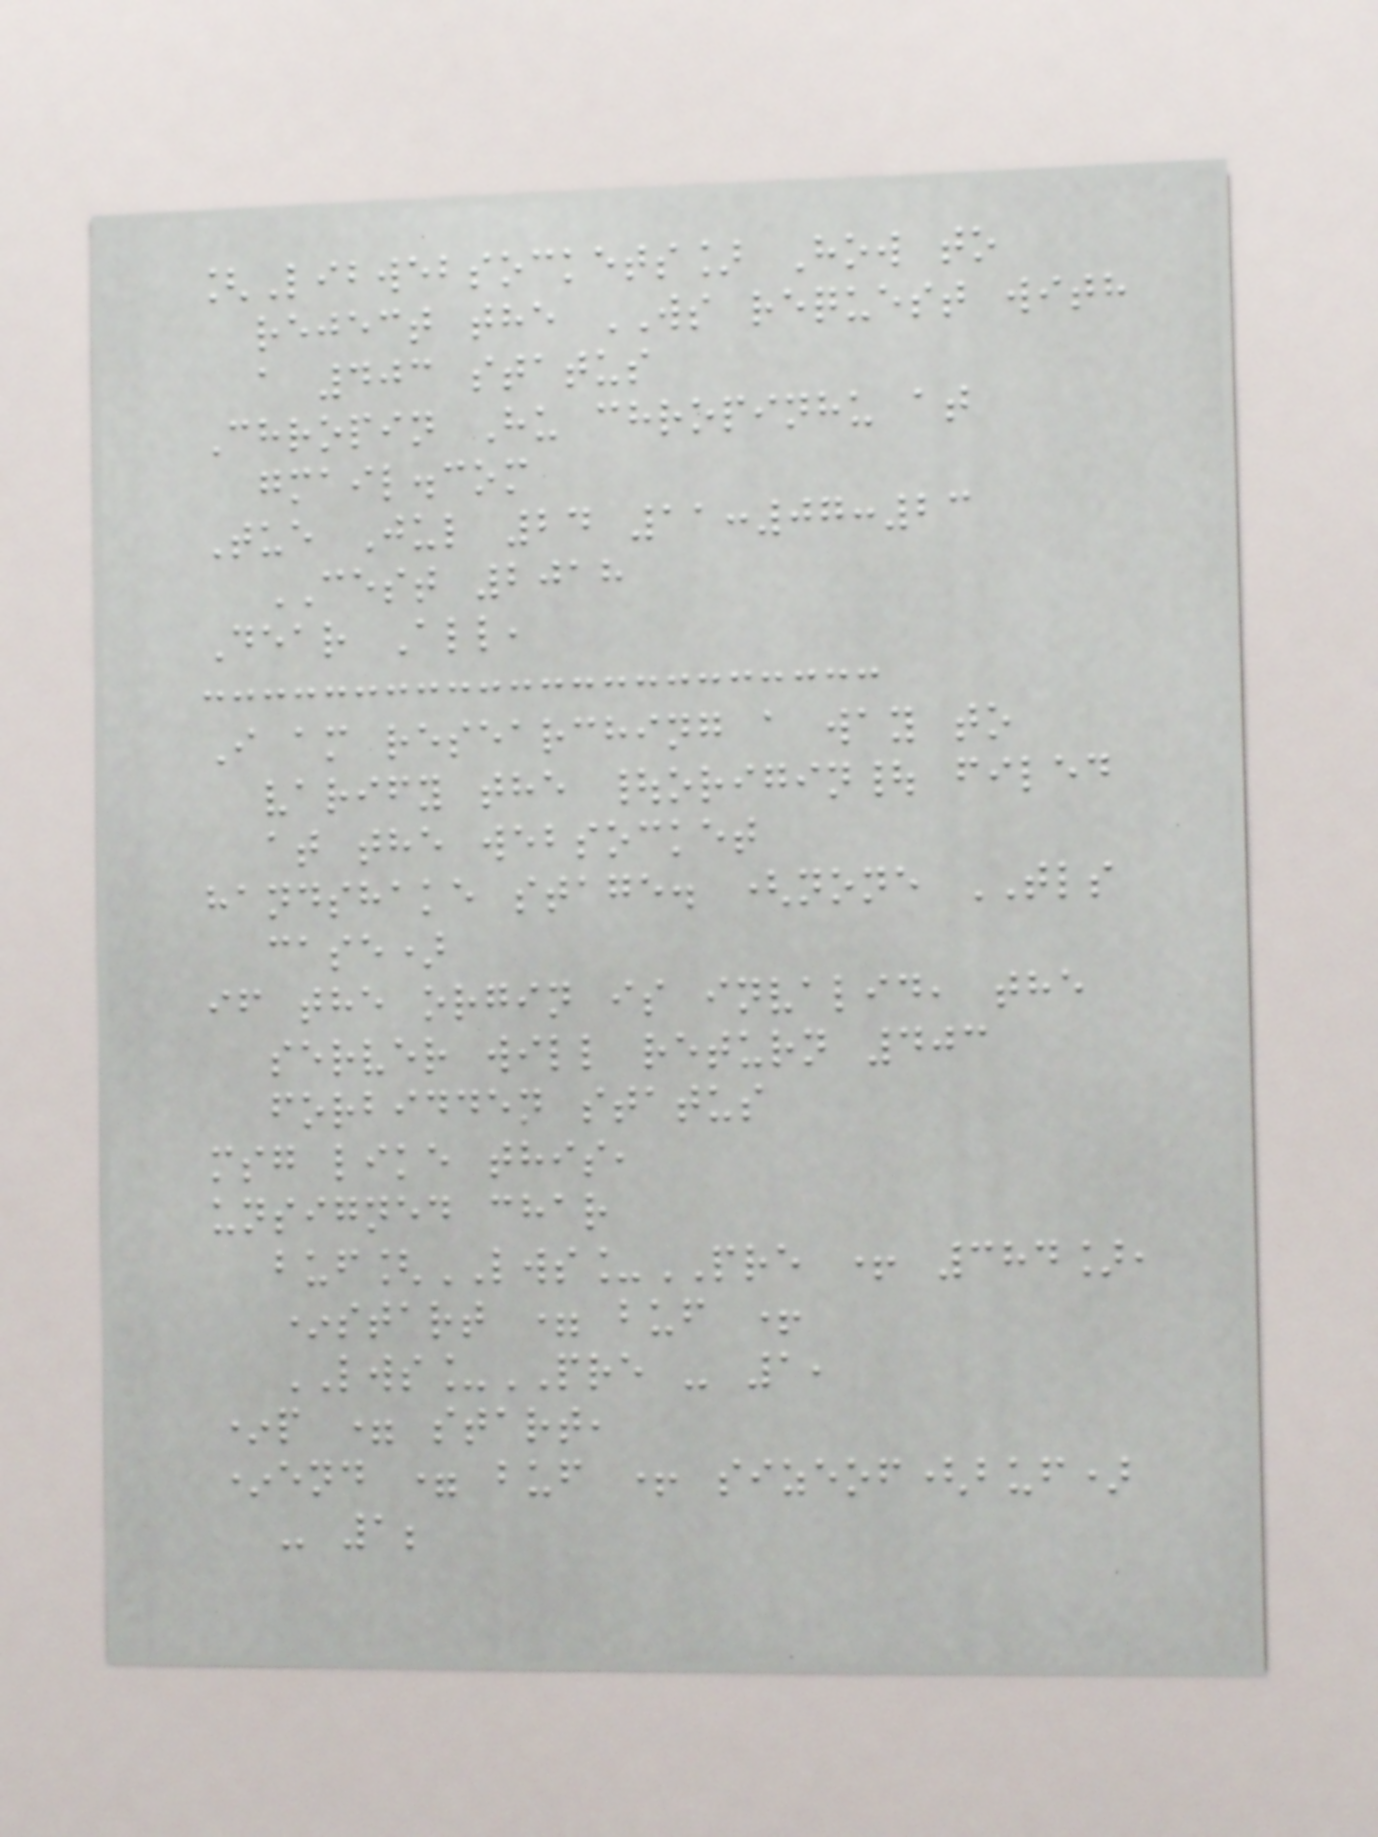[Libwebsockets] How to
reject the WS request with
a 403 status
Chropin Hu chropinhu at
gmail.com
Tue Jul 24 11:07:23
CEST 2018
Dear All,
I am researching a way to
varify the |origin| filed
at the websocket
handshake stage. (none TLS
case)
if the orgin is invalid, the
server will return 403
forbidden status
msg like this,
unsigned char
buf[LWS_PRE + 384],
*start = buf +
LWS_PRE - 1,
*p = start,
*end = buf + sizeof(buf)
- 1;
